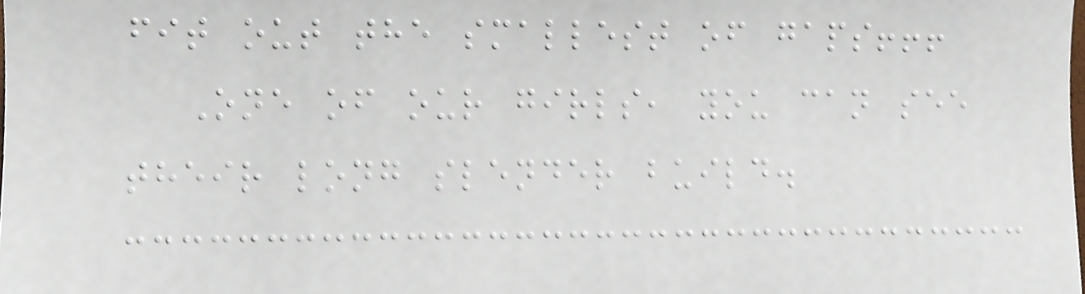fit out the smallest of gaps!!!
One of our girls, you can see
their long slender build.
